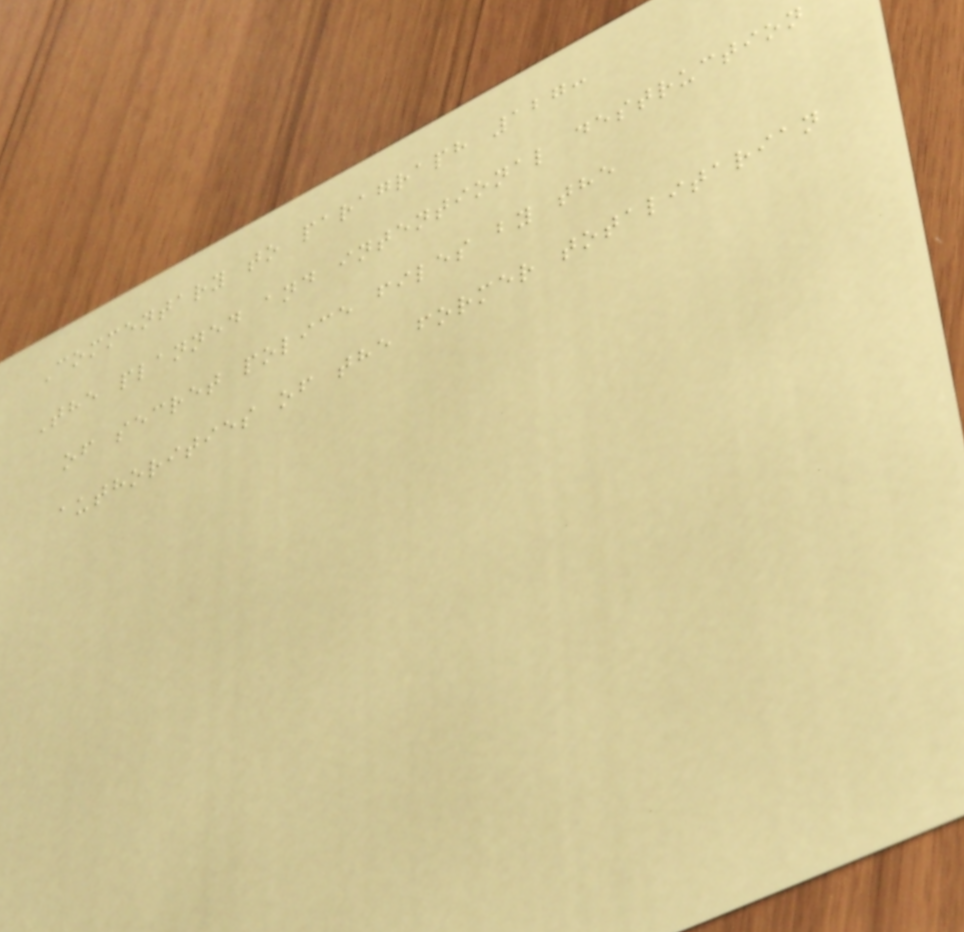Commentary to paragraph 127:
The planned and intentional destruction
of secret police files by the
authorities of the former totalitarian
